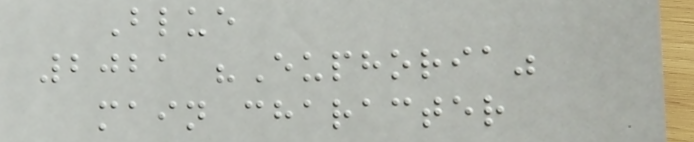Blue
2021 "Euphoria"
main character
